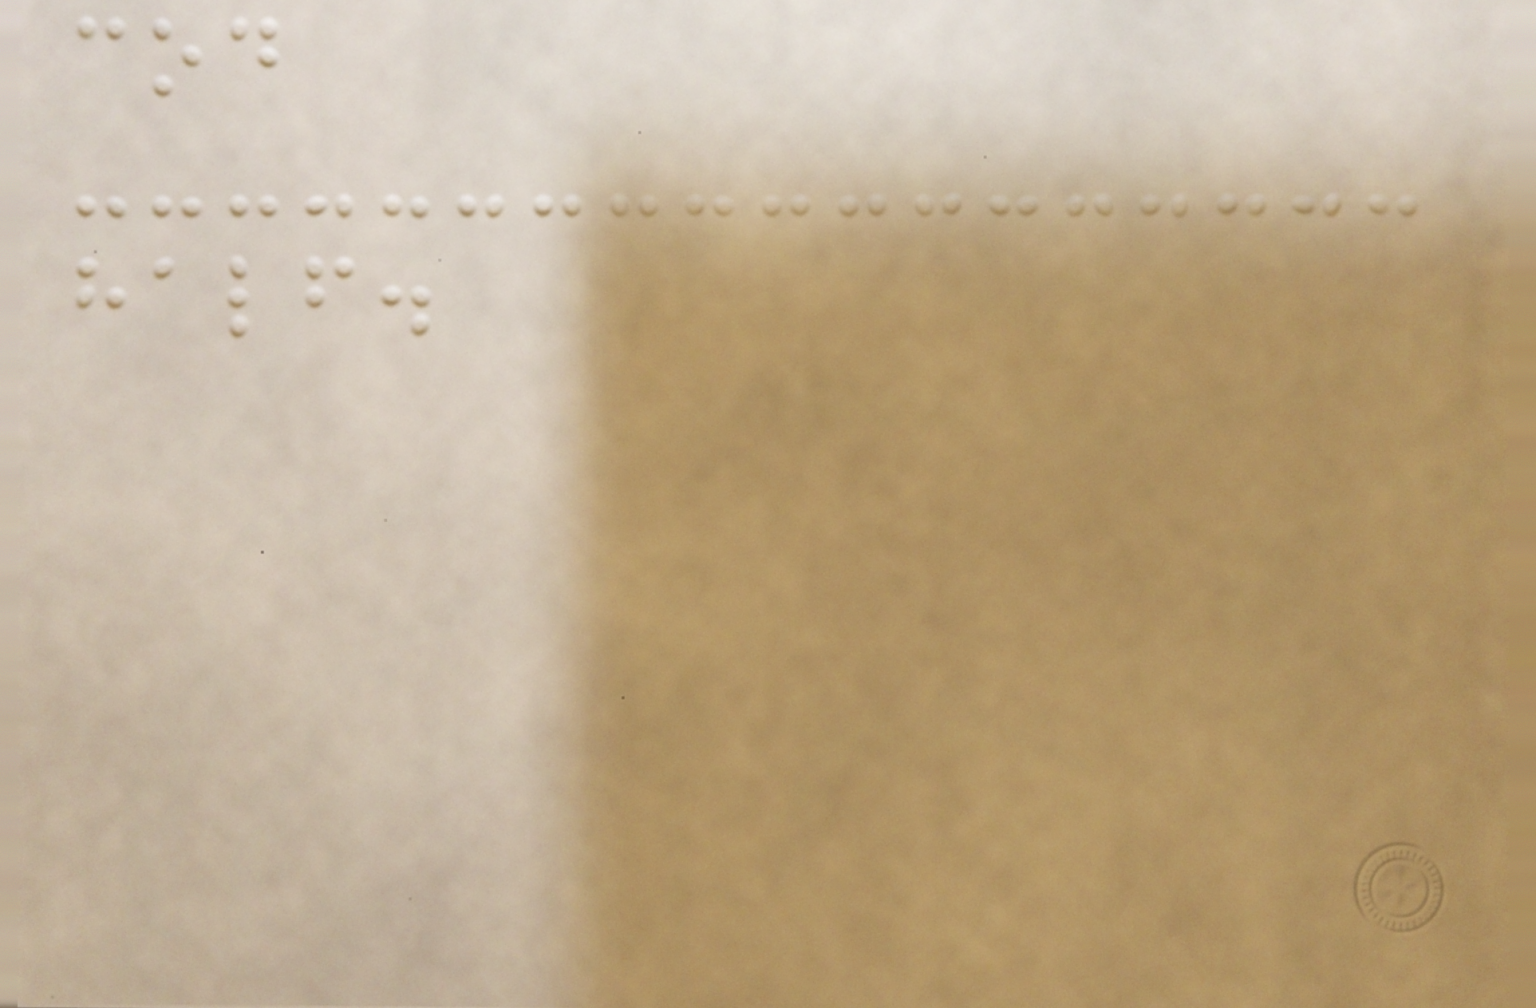cod
half.
